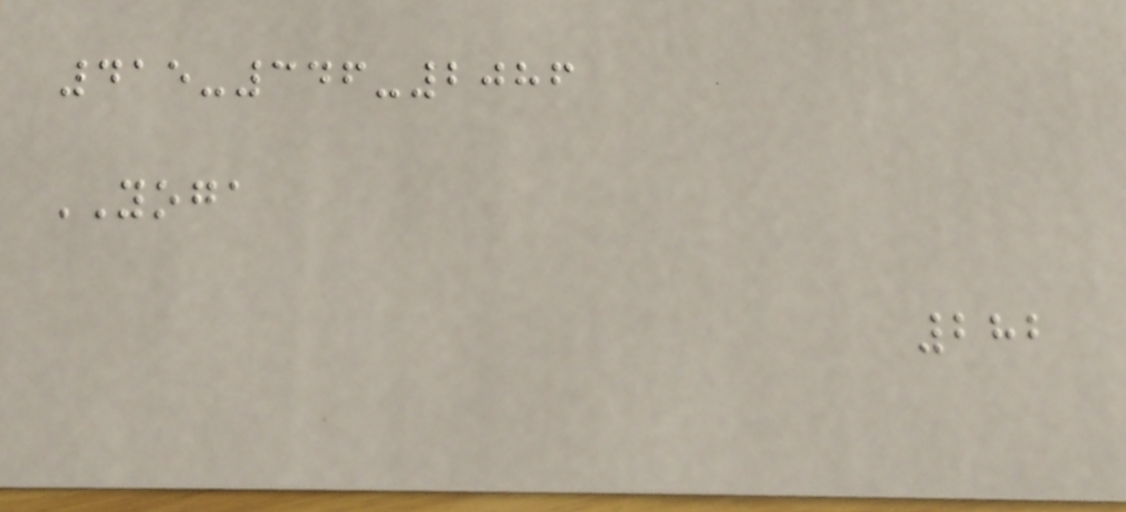415-346-2086
YOGA
282
